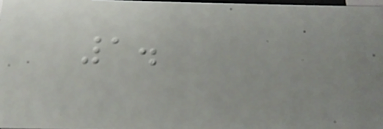1.
